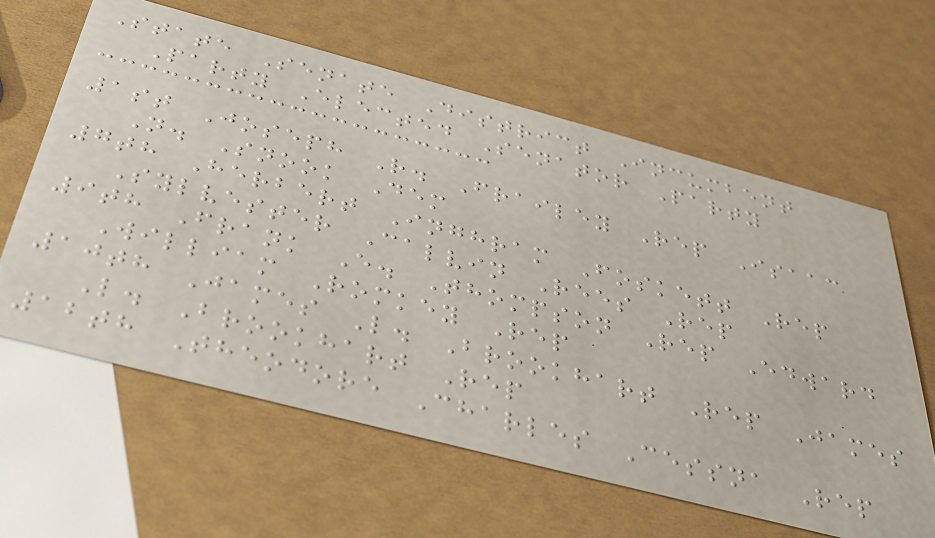State Senate District Incumbent
Party Elected Senator Party
1st Joseph R. Frailey Rep Isaac
N. Snook Dem
7th Herbert Inghram Foskett Rep
Sylvester Calvin Rees Rep
9th Frank E. Thompson Rep Edward
William Romkey Rep
10th James L. Brookhart Rep James
L. Brookhart Rep
12th Theodore Charles Cessna Rep
